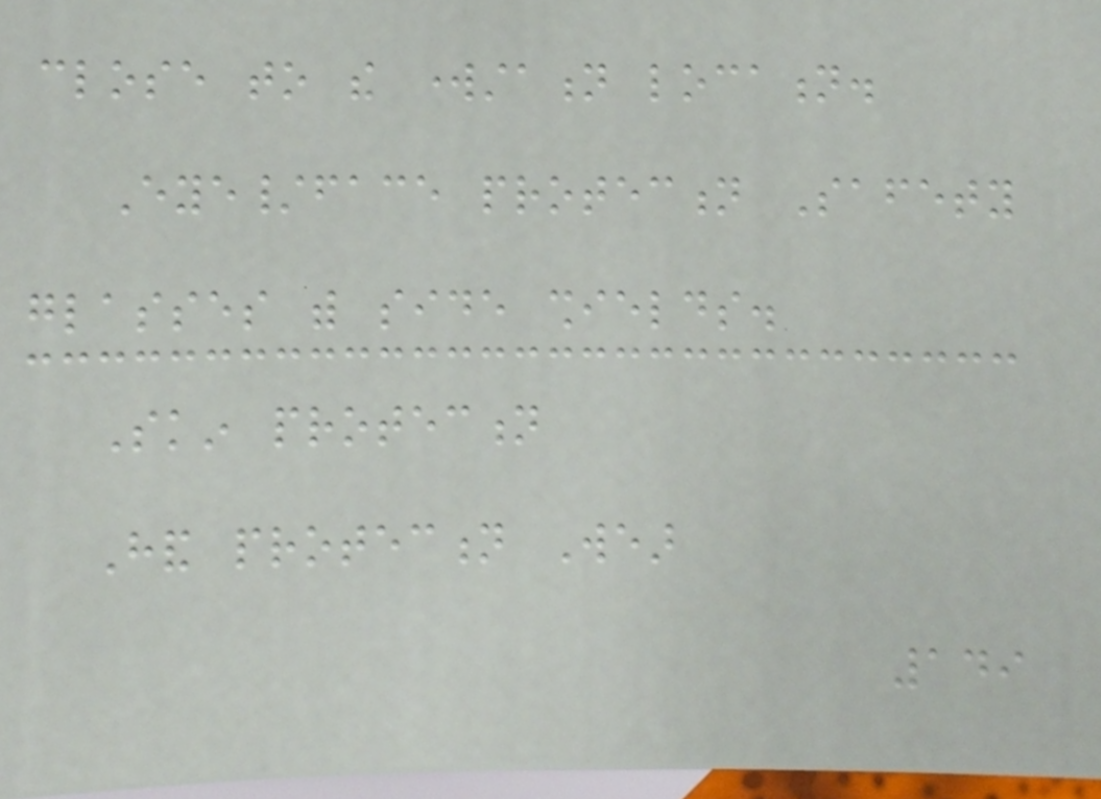close to the workstation location.
Eye/face protection Safety
glasses with side shields.
Skin protection
Hand protection Wear
149
